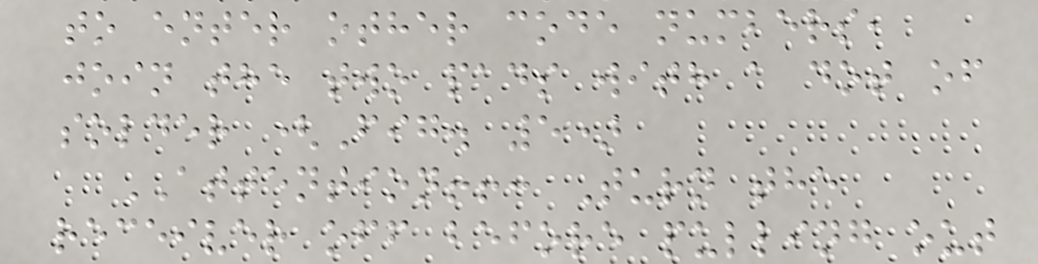to enter other code numbers,
join the two pads with a dot of
solder (Fig. 5)
ATTENTION!!: Turn the
receiver off before pulling out
